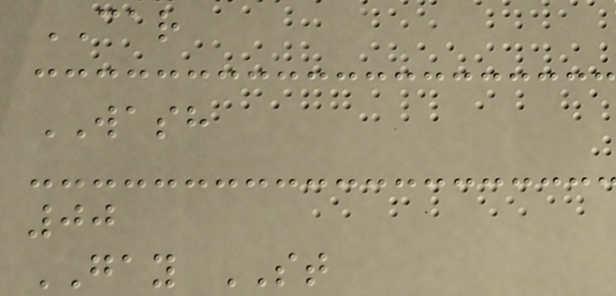CAR
WASH
00
GAY ST
